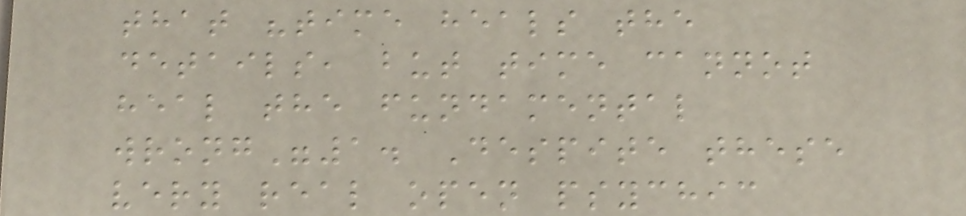that "time heals the
details, but time cannot
heal the fundamental
wrong"1. Despite these
very real open psychic
